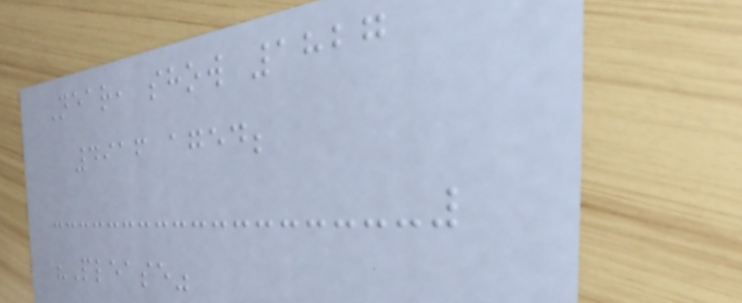Near, show 1827
4916 aged;
"Please"
